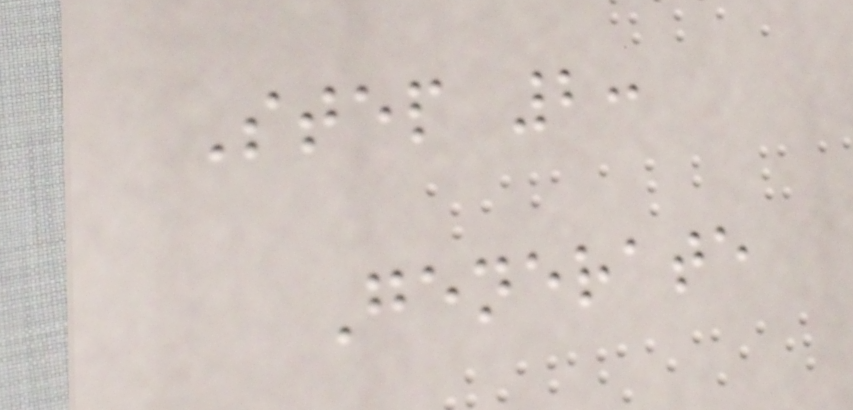Step 2:
Generate
